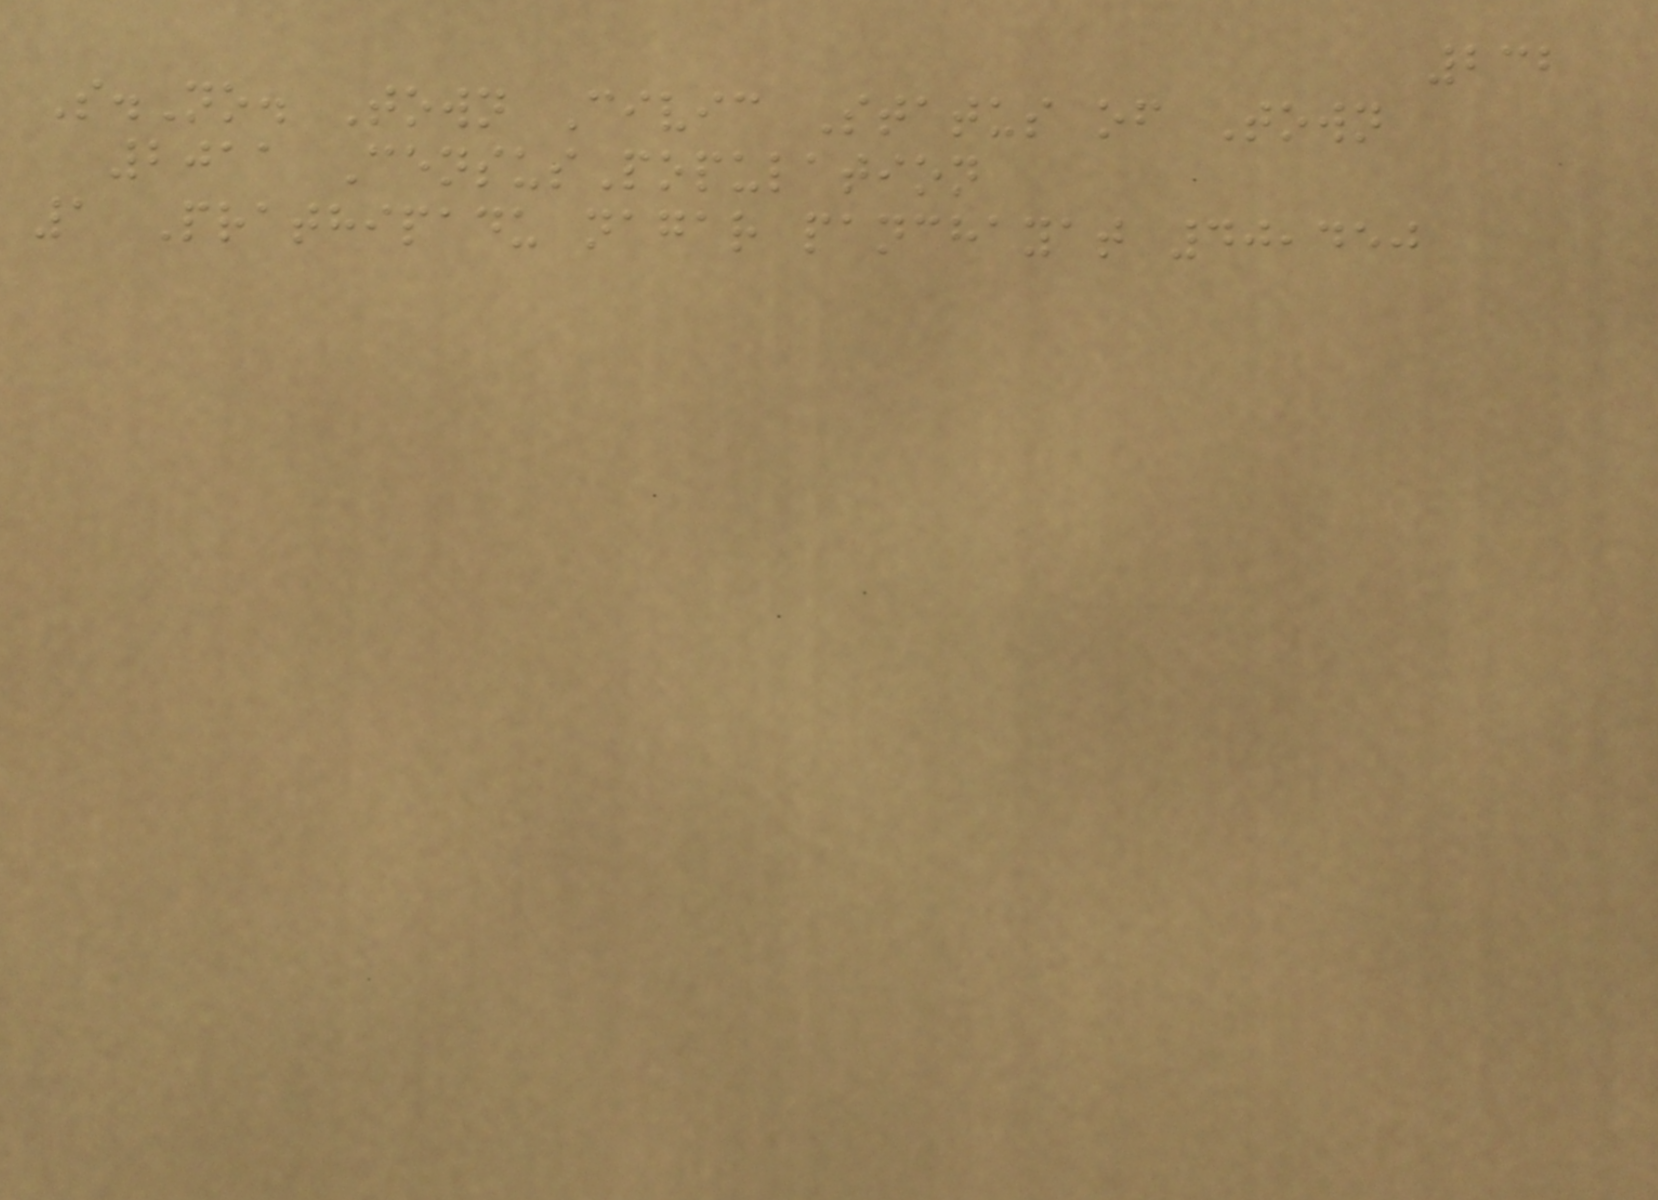232
S.No. Town Civic Status of Town
2011 CensusPopulation
1 Prathipadu nagar panchayat 40,450
